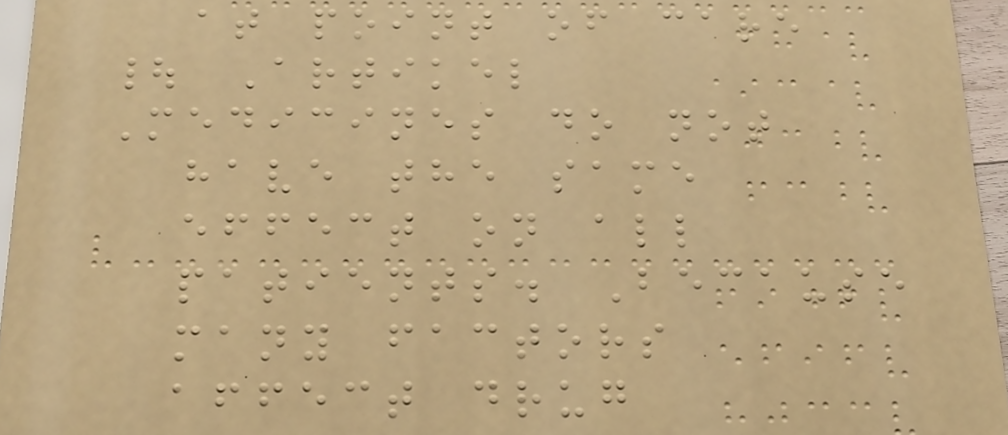at point of care
| Artikel
Medicines do not
have the same
effect on all
patients. Because
many factors
affect drug
